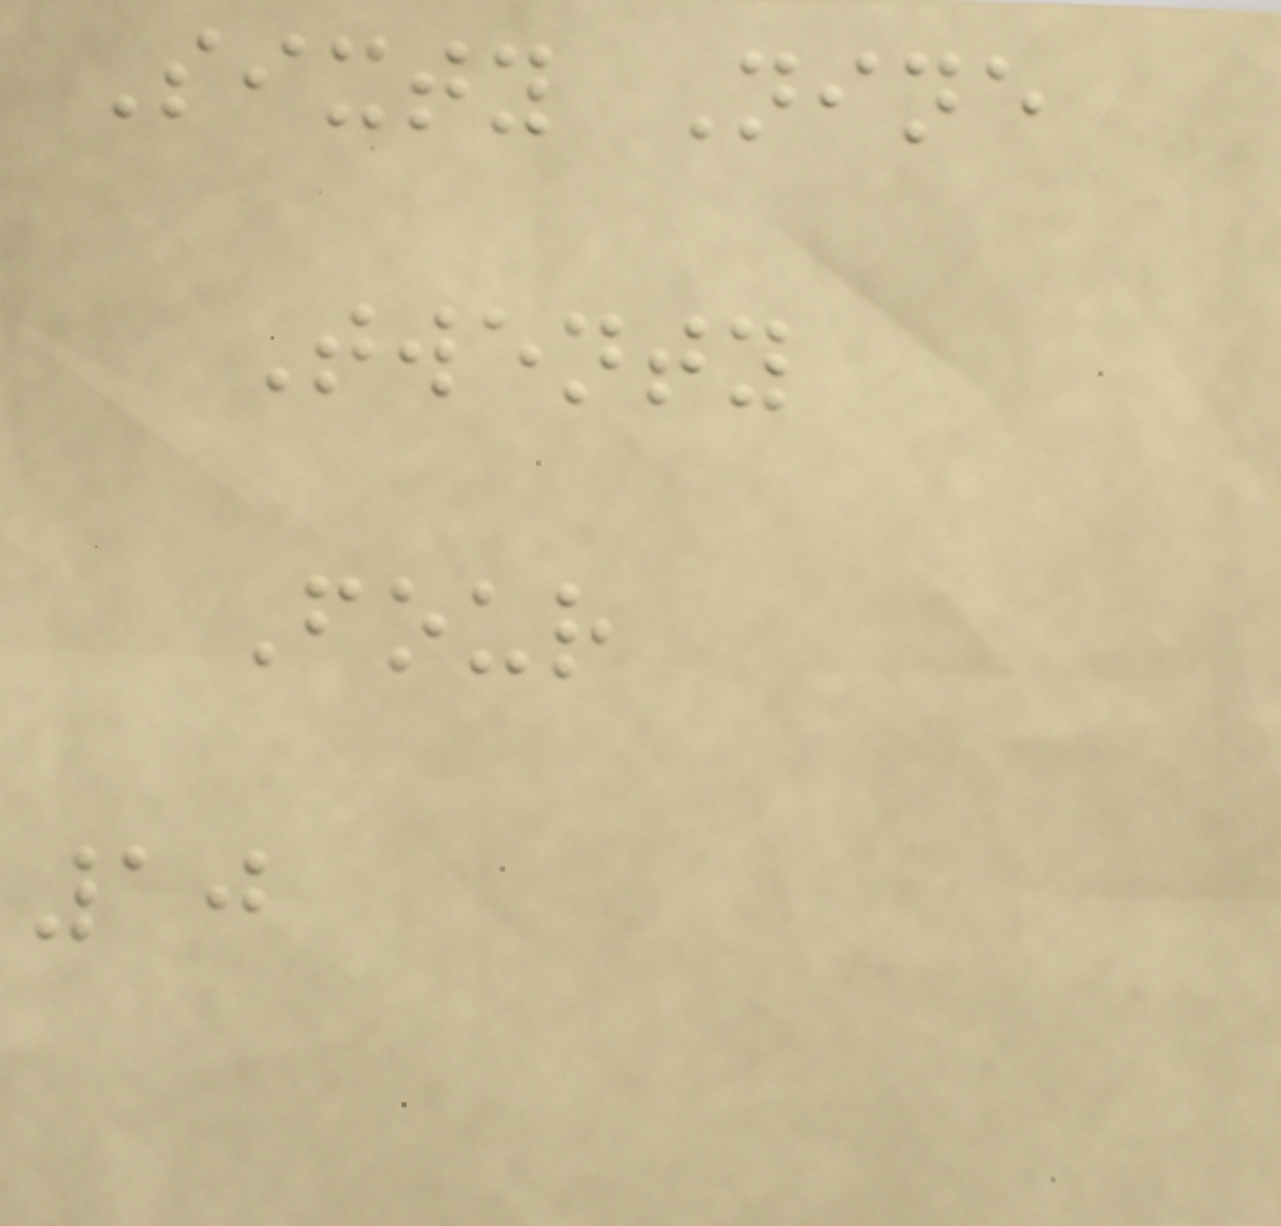Sixty Nine
Twenty
Four
10
